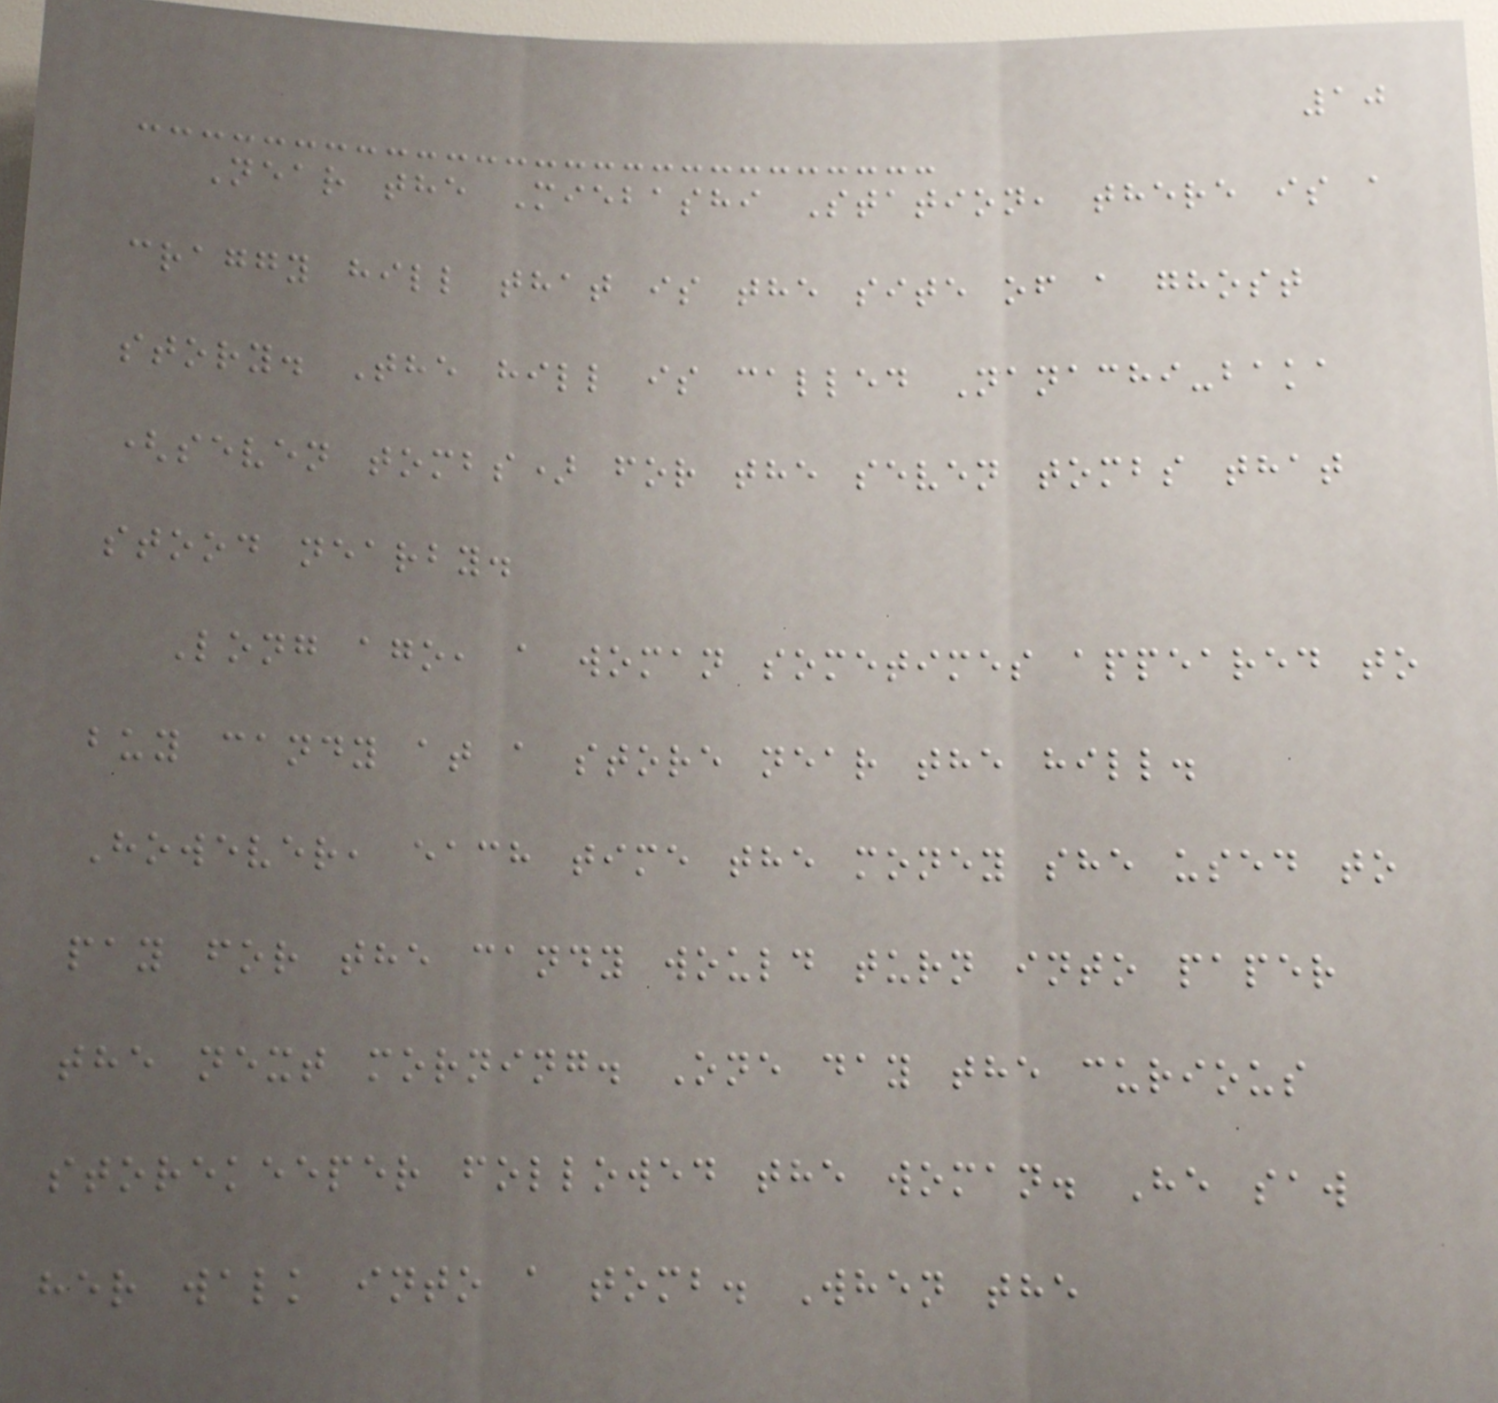10
Near the Miebashi Station, there is a
craggy hill that is the site of a ghost
story. The hill is called Nanachi-baka
(seven tombs) for the seven tombs that
stood nearby.
Long ago, a woman sometimes appeared to
buy candy at a store near the hill.
However, each time the money she used to
pay for the candy would turn into paper
the next morning. One day the curious
storekeeper followed the woman. He saw
her walk into a tomb. When the
